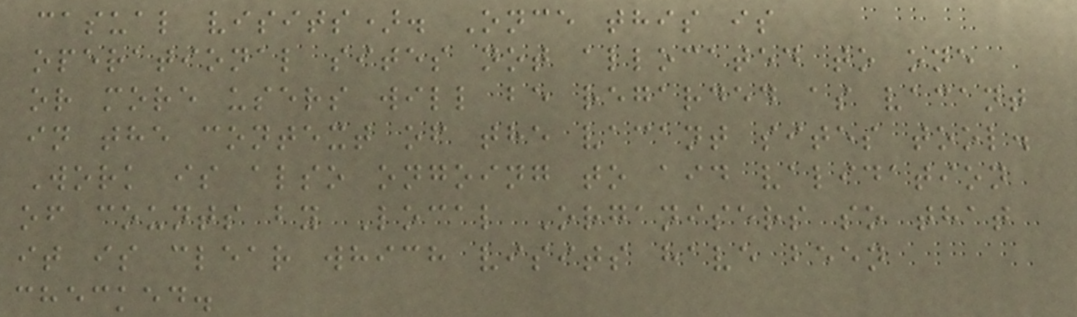casual visits). Once this is
operational sites not allocated to one
or more users will be regarded as vacant
in the context of the vacant sites tool.
Work is also ongoing to aid validation
of counts by Local Organisers so that
it is clear which visits have been
checked.
